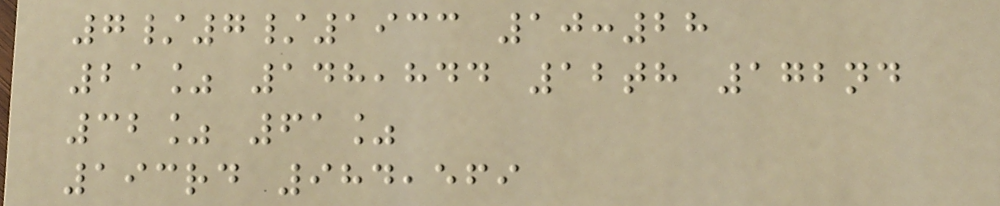7/7/1933 10:28
21% 148,844 12th 172nd
32% 61%
193rd 984,569
